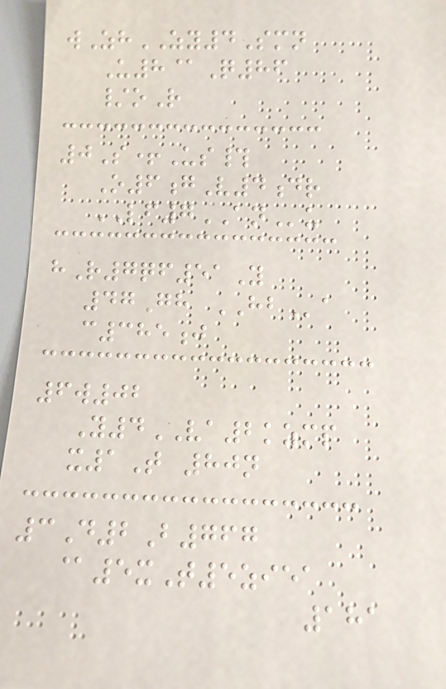wZhZY4Smn
U8@Q86
/oR
0S+Us#
O6gV4dr
LF7ANu
hR7qf51Y
47Gh HBa
c385j
6w02
Y4VA2kzmp
x1T 80n
3D2B767
@5xT5ziea
181
